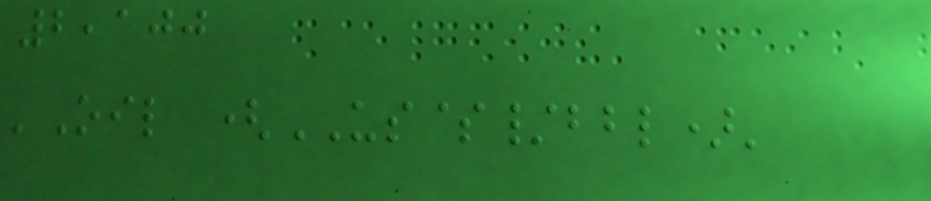2,100
'Oil (US$/bbl)'
